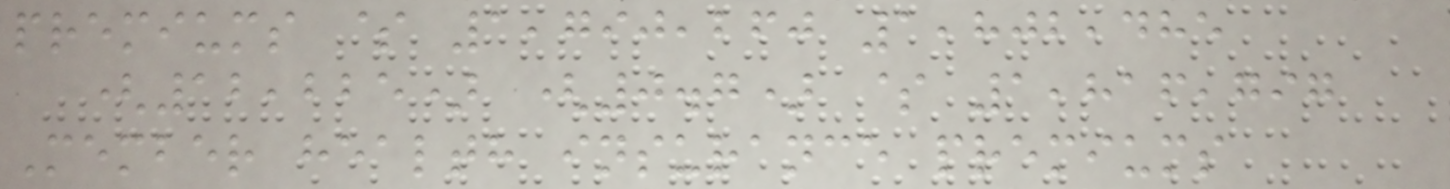premiums $ 1,790,260 1,802,485
(12,225) (0.7) $ 1,816,797
Member health insurance premiums
